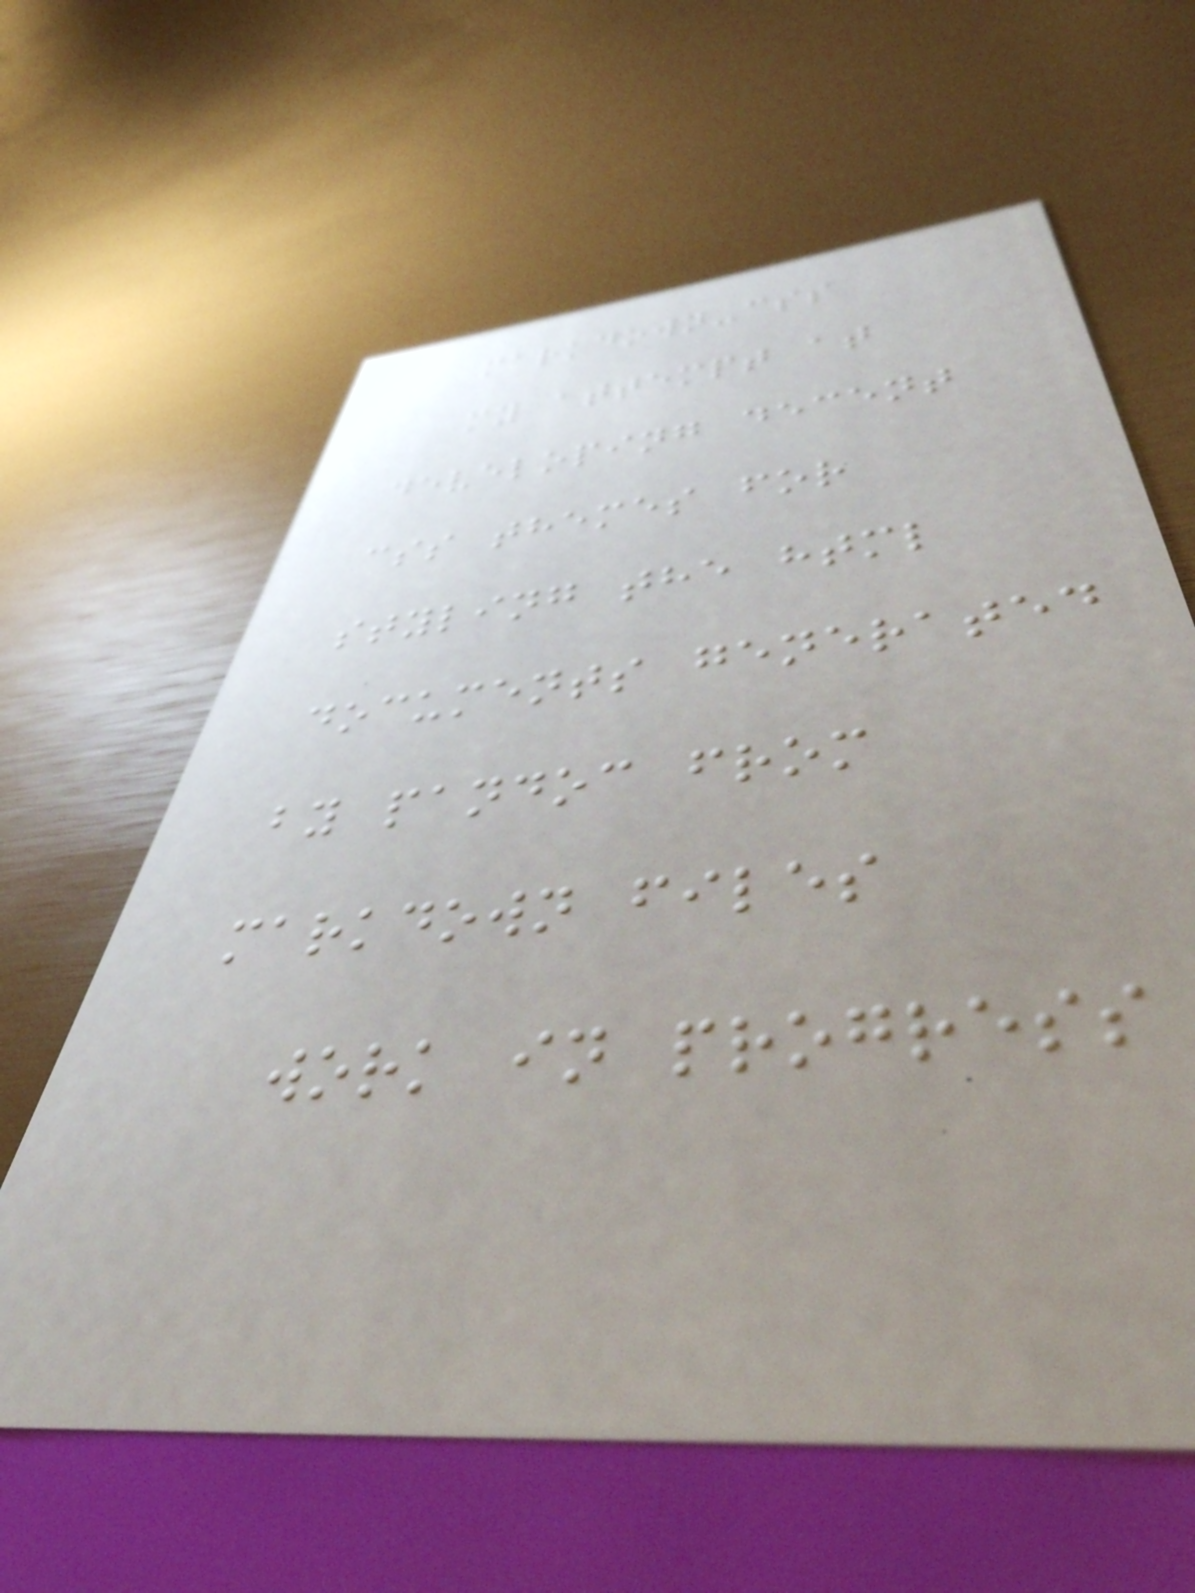markdown-css
my attempt at
developing decent
css themes for
styling the html
documents generated
by pandoc from
markdown files
work in progress
